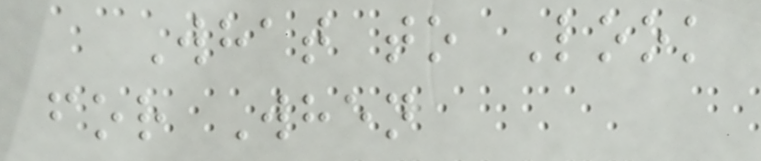What to Look
for When
